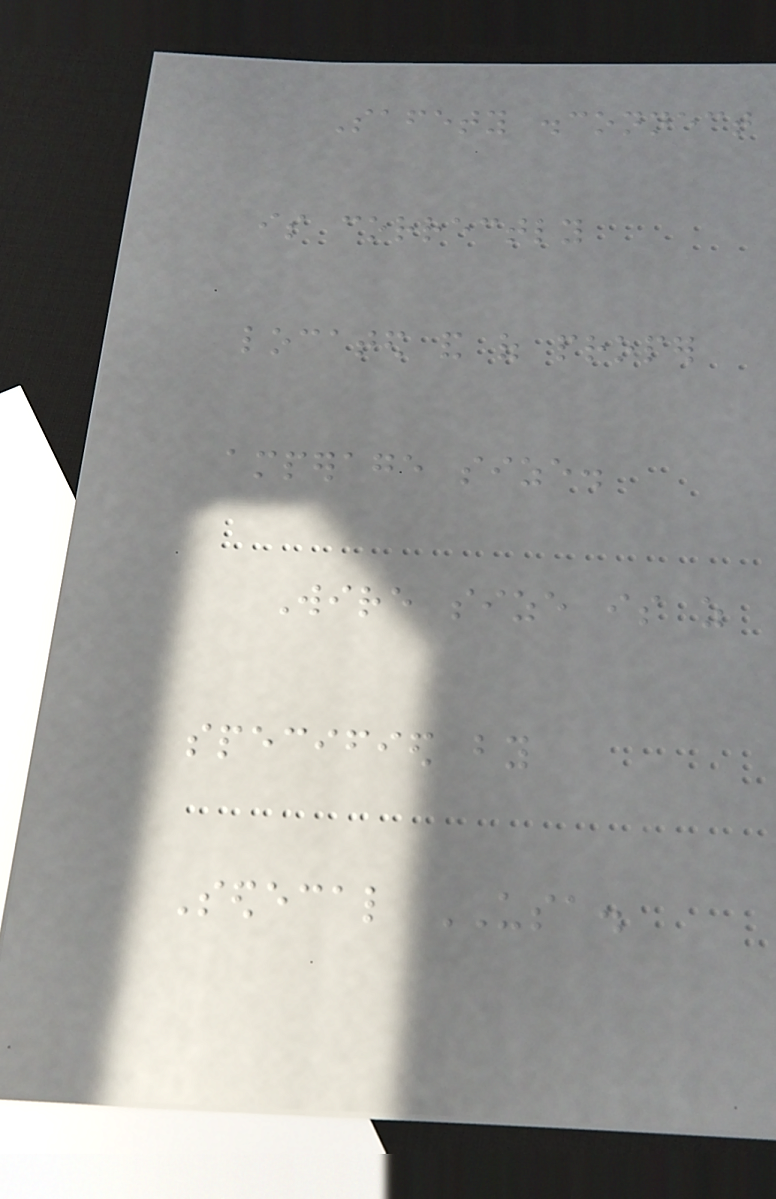Safety disconnect
is correctly
located and of proper
amperage size.
Wire size is as
specified by
Sedecal USA.
